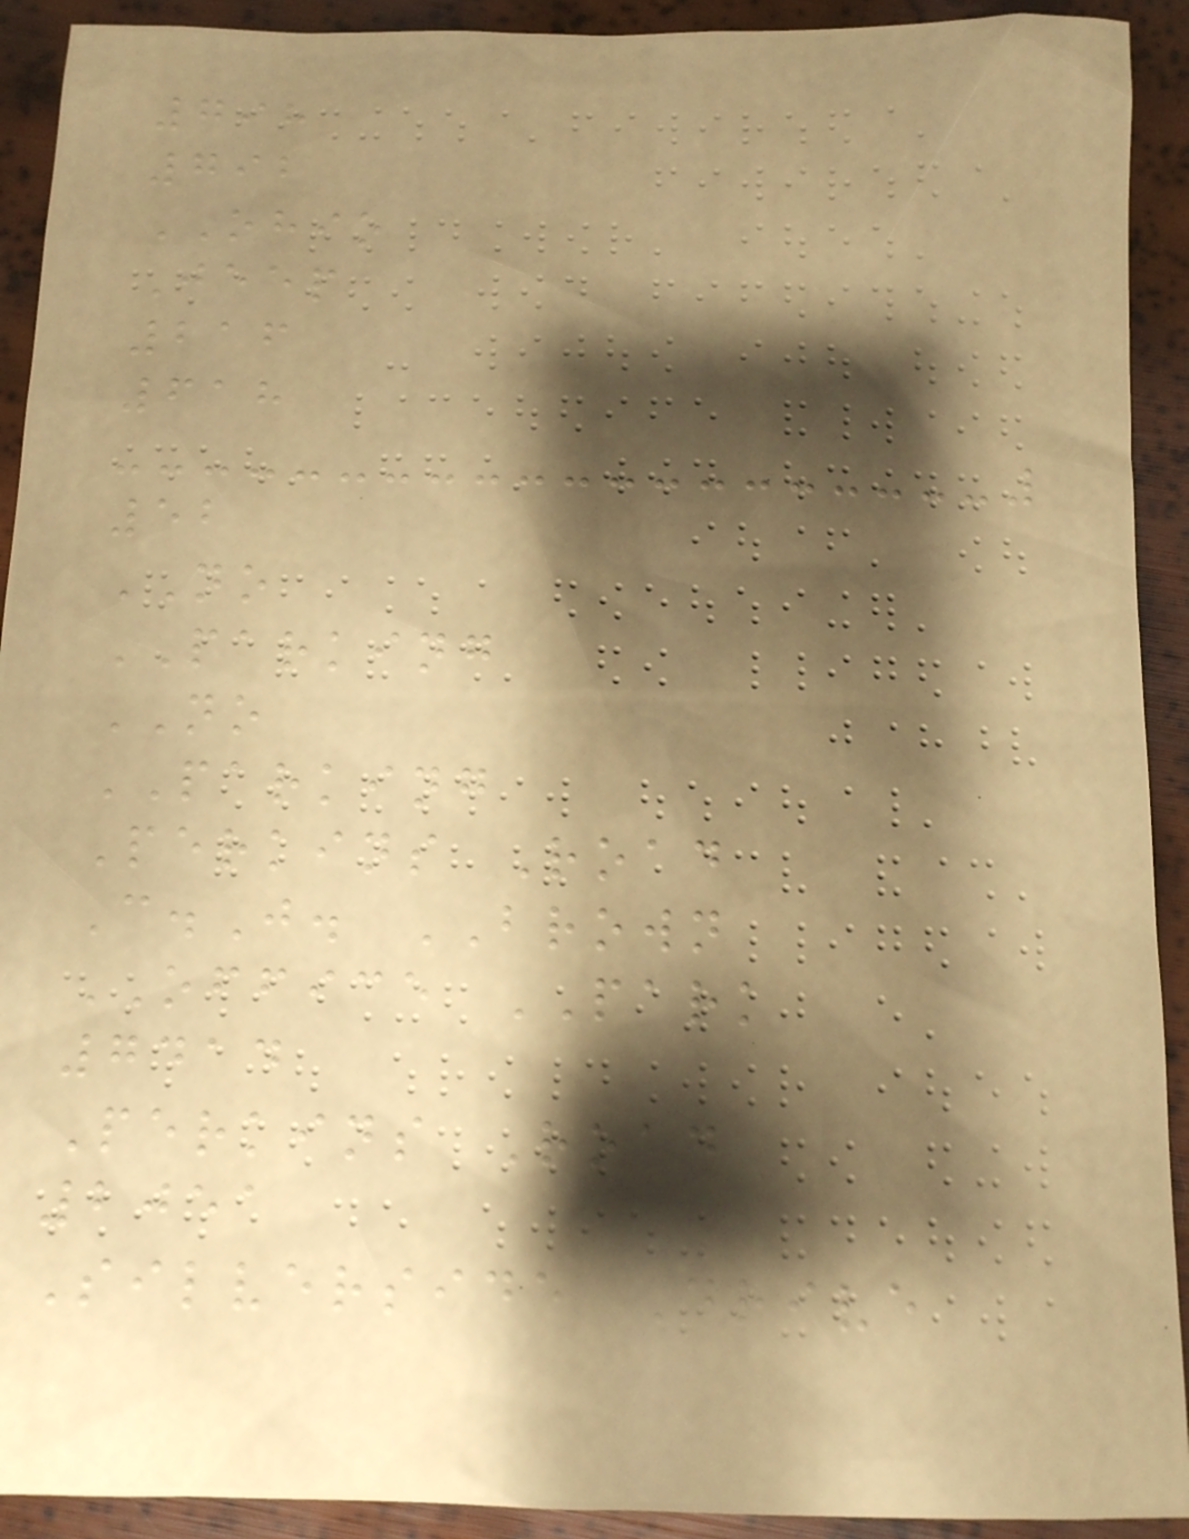798
792
OHIO
Jeep
216
618
52
NO
PARKING
NO
PARKING
Perkins Road
C.J. BROWN
OFFICE PARK
7414
Perkins Road
2051
Silverside Drive
